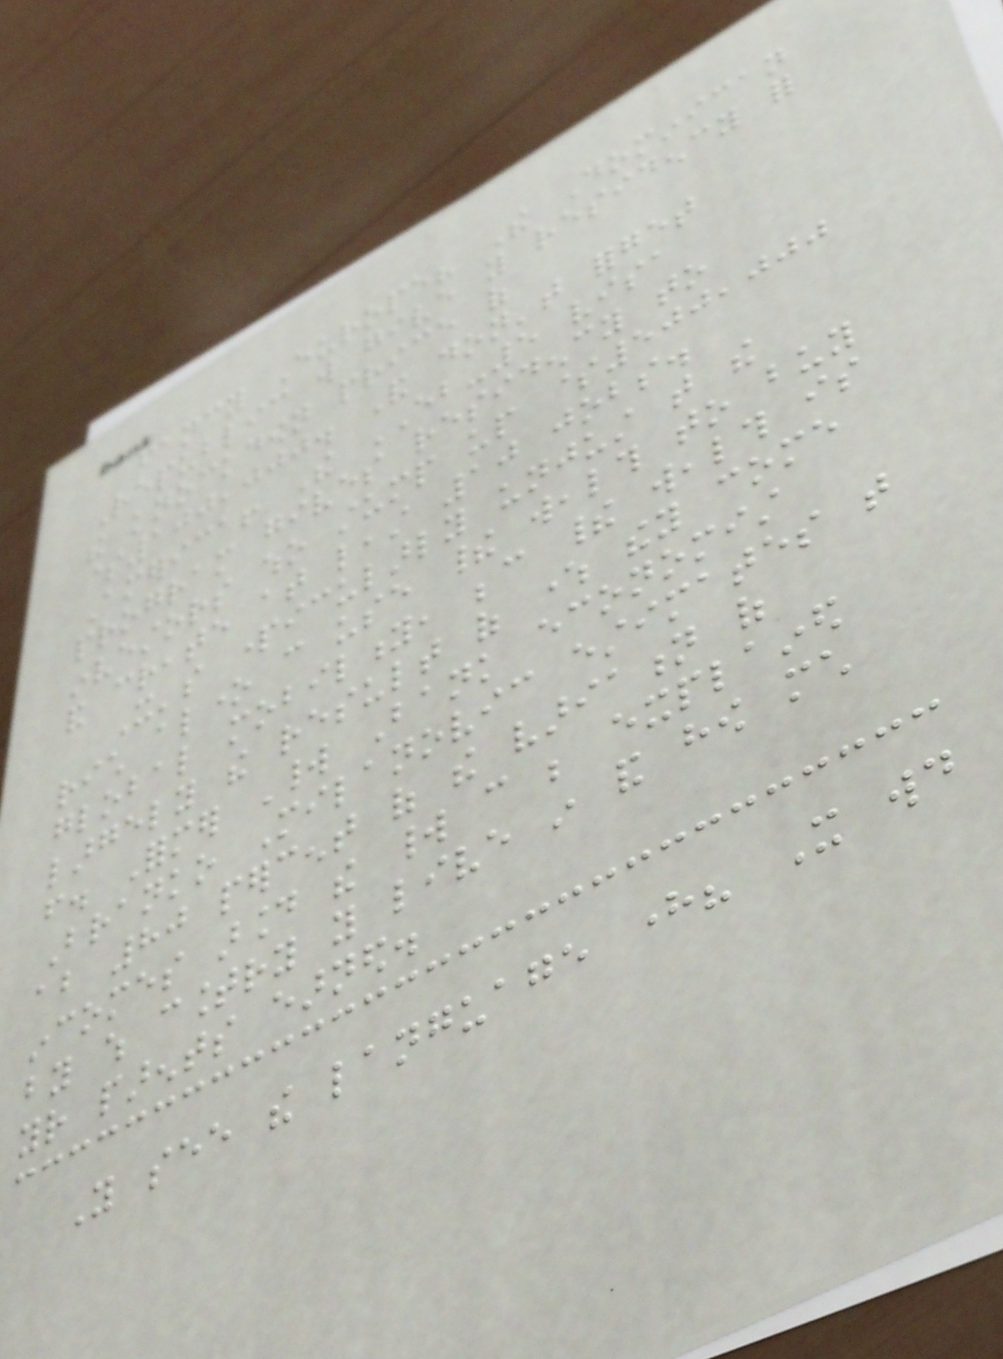fancy Europe? The Dominican
Republic will give you residency for
the knockdown price of
$100,000. And don't forget
America! The EB-5 visa
program gives residency to
investors who stump up $500,000
and create at least 10 jobs.
It's particularly unjust that the
rich alone can use their wealth to buy
global mobility, because their wealth is
largely the result of where they come
from. Former World Bank economist
Branko Milanovic estimates that
about 80 percent of the variation of
incomes around the world can be explained
by which country you live in and how much
your parents earned.
You see the language here? It would
